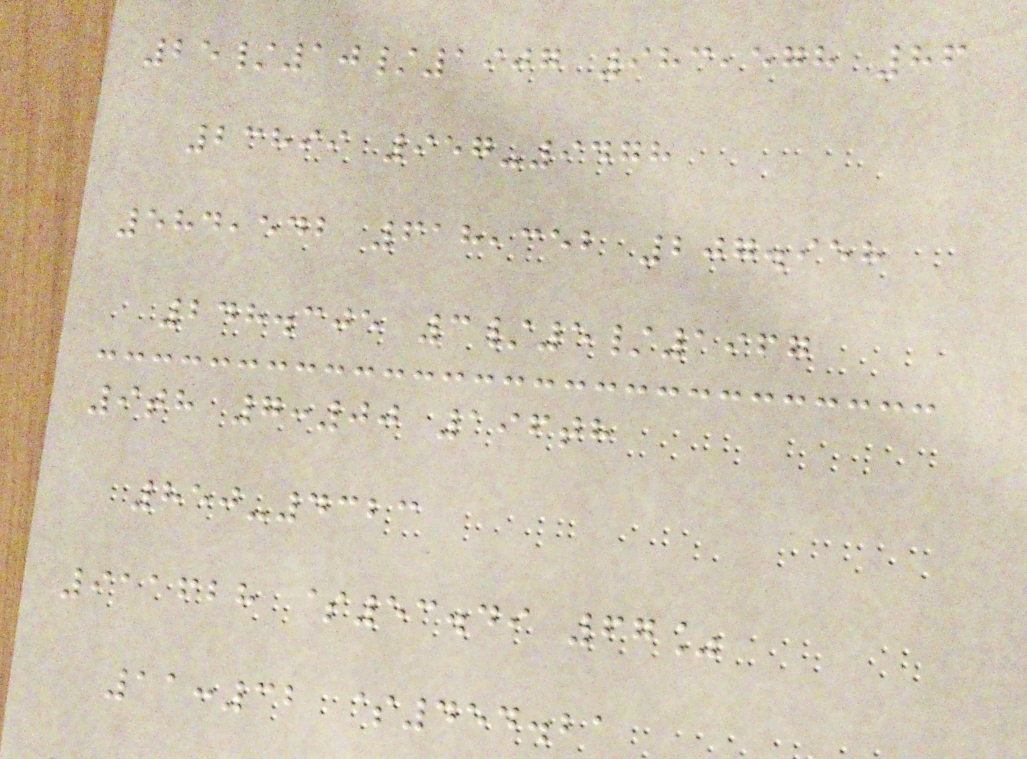25/10/1907 983,578 86
23899 957-9478
584,542 618,352 207.958
248.305 3/5/1967
9th 7:00 196th
850-4323
911628 $53.49 67%
11:32 $454.21
